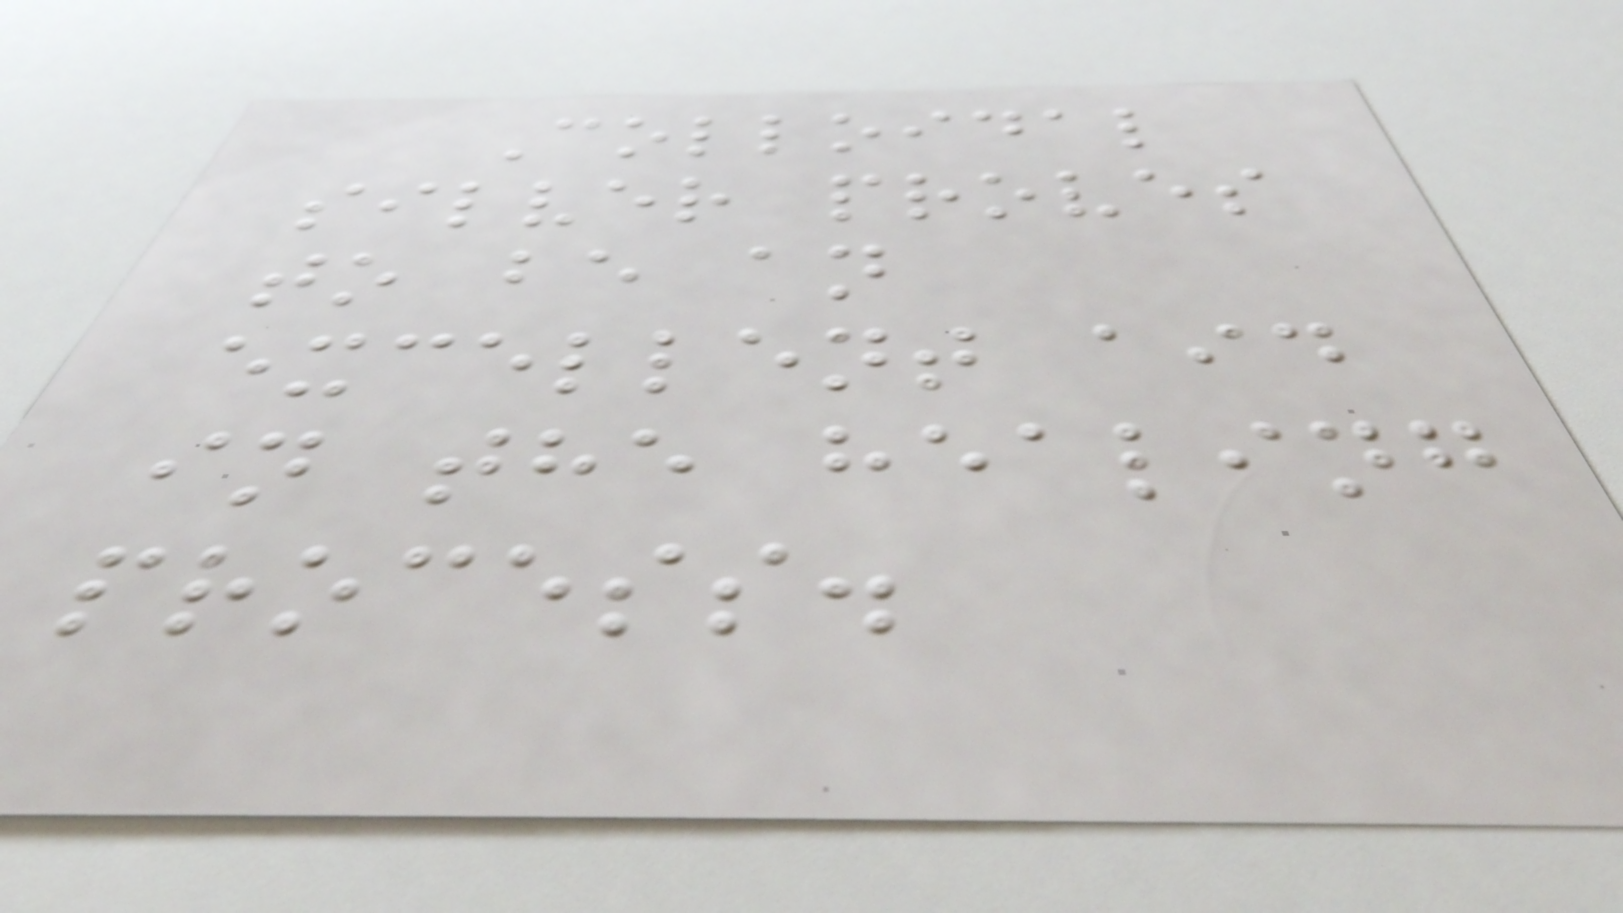Colloidal
silver proves
to be an
excellent aid
in the healing
process.
